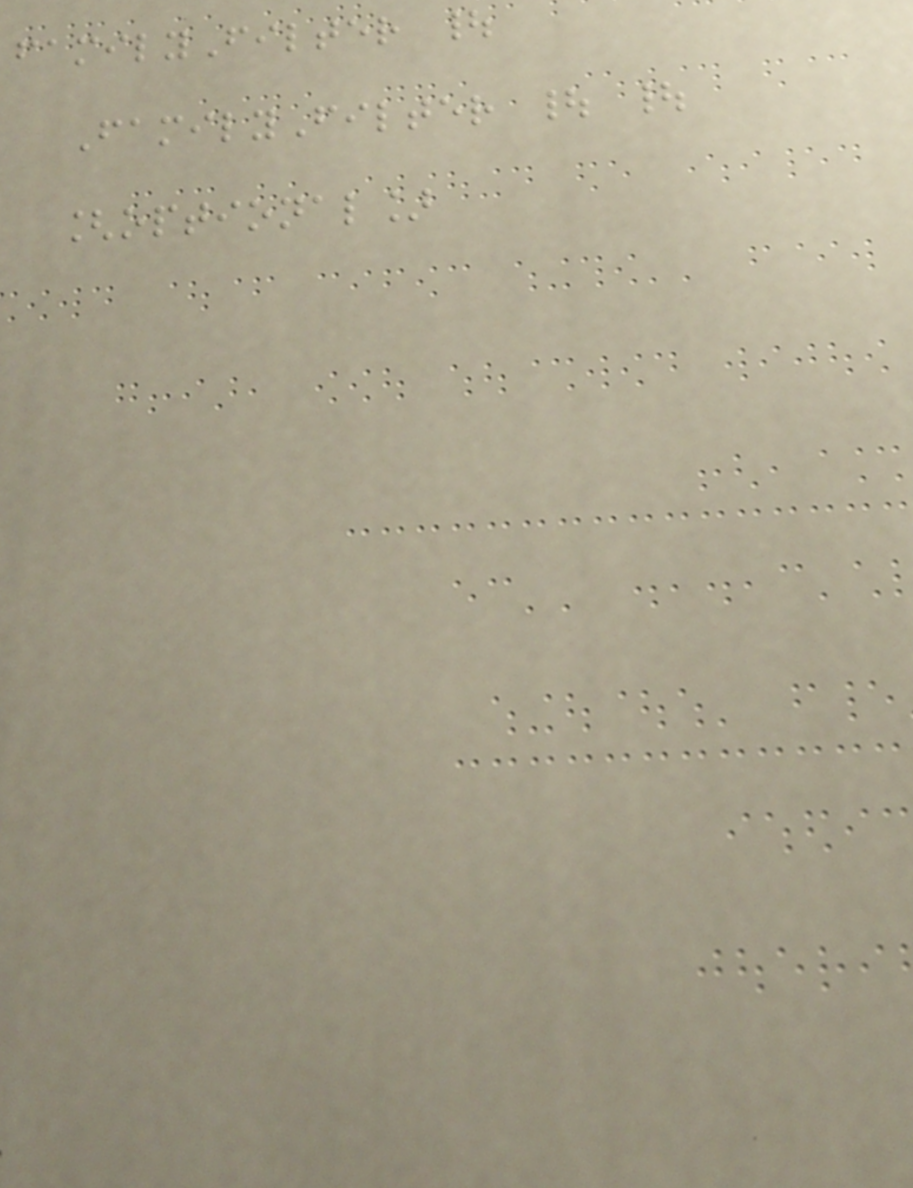familyFilter |
FamilyFilter | |
[optional]
